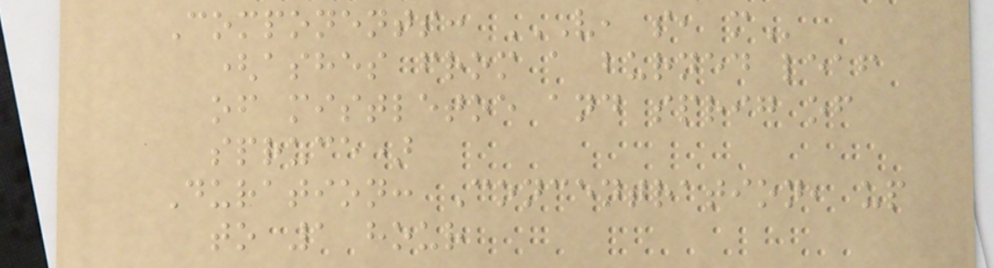Components: V, S, M
(ashes from a burned leaf
of mistletoe and sprig of
spruce)
Duration: Concentration, up
to 1 hour
